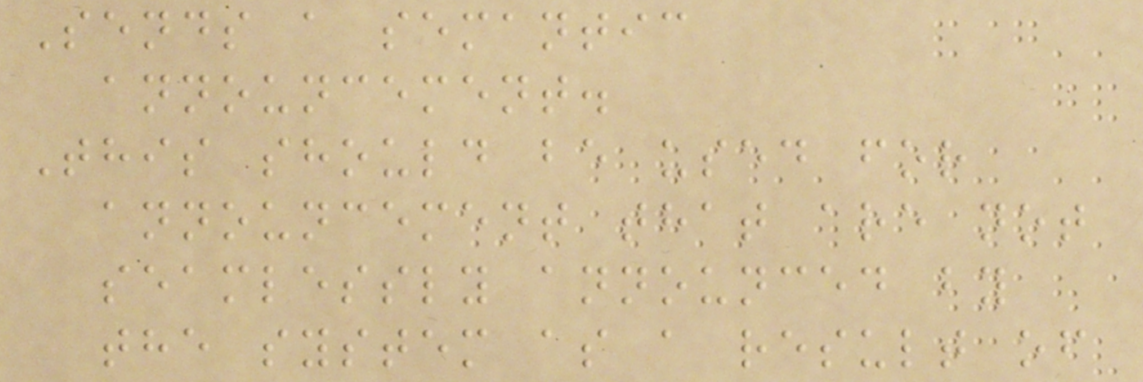Sends a semantic
announcement.
This should be used for
announcement that are not
seamlessly announced by
the system as a result of
